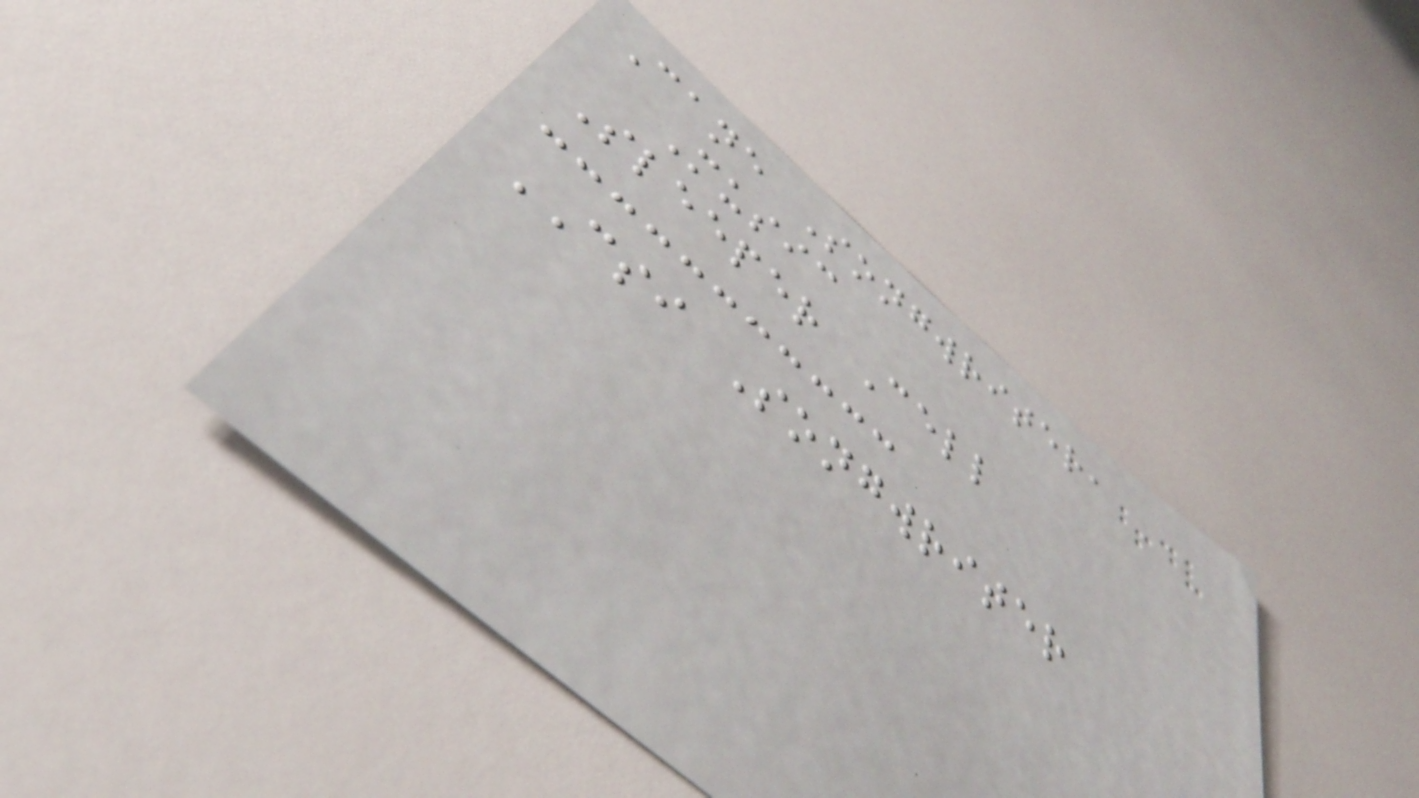Cane Songwriter,
Music
Sleeper Cell
CSI Songwriter
